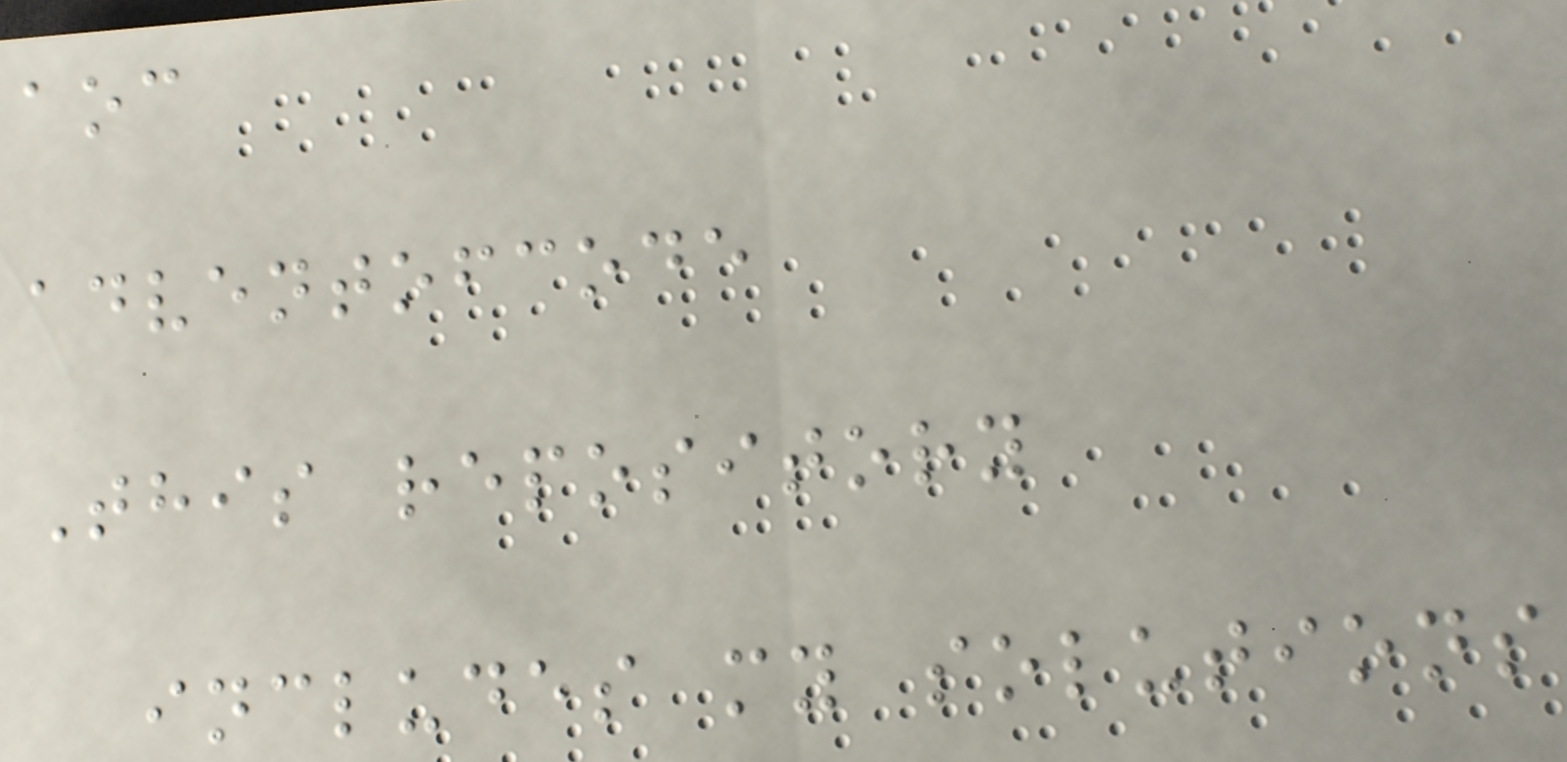aoc
adventofcode
This repository
includes my solutions
